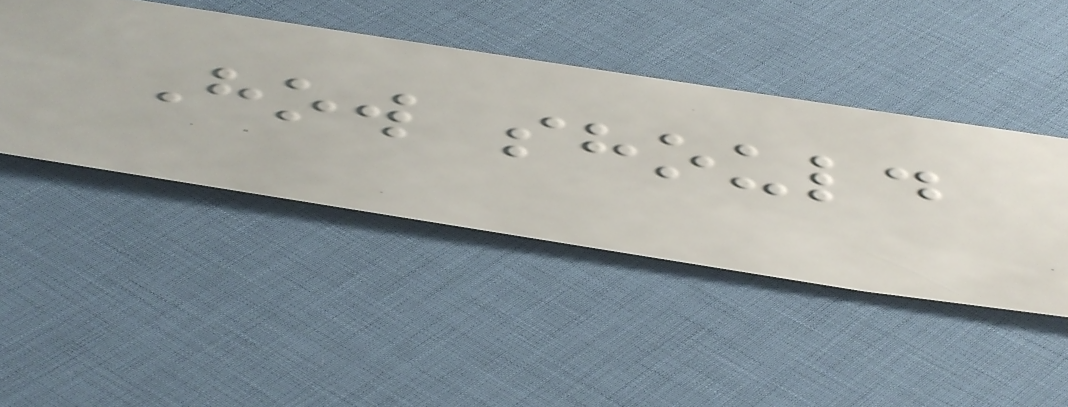How should
